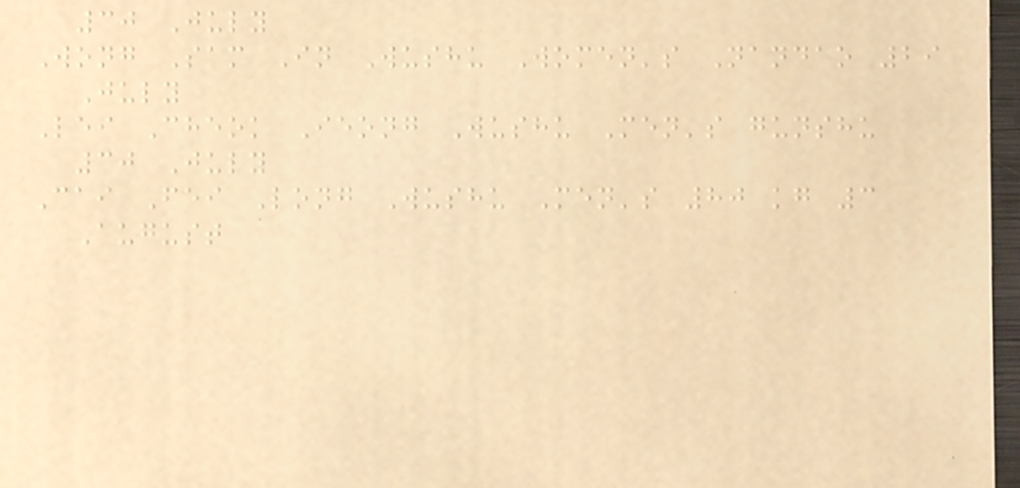30 July
Wong Sam In Wushu Women's Nandao 29
July
Lei Cheok Ieong Wushu Men's gunshu
30 July
Cai Fei Long Wushu Men's 80 kg 3
August
